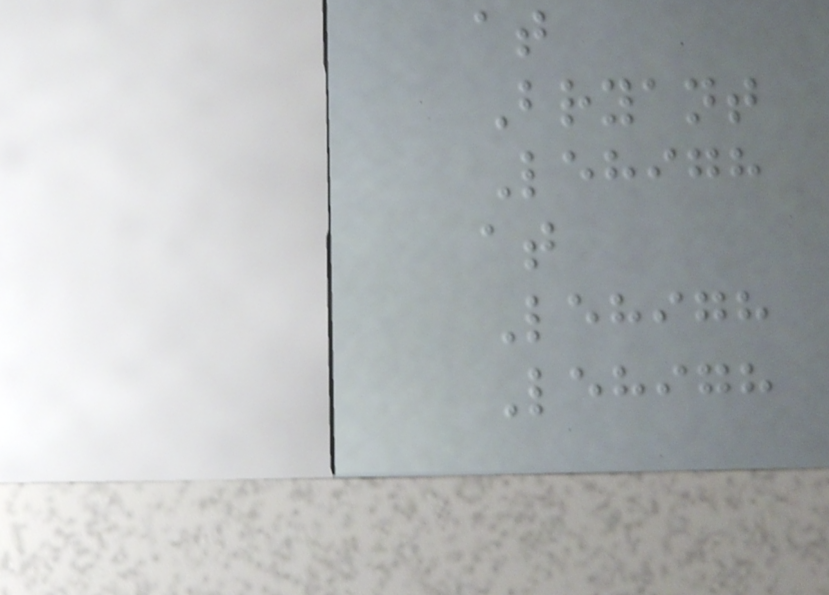at
Bryant
Lehigh
at
Lehigh
Lehigh
